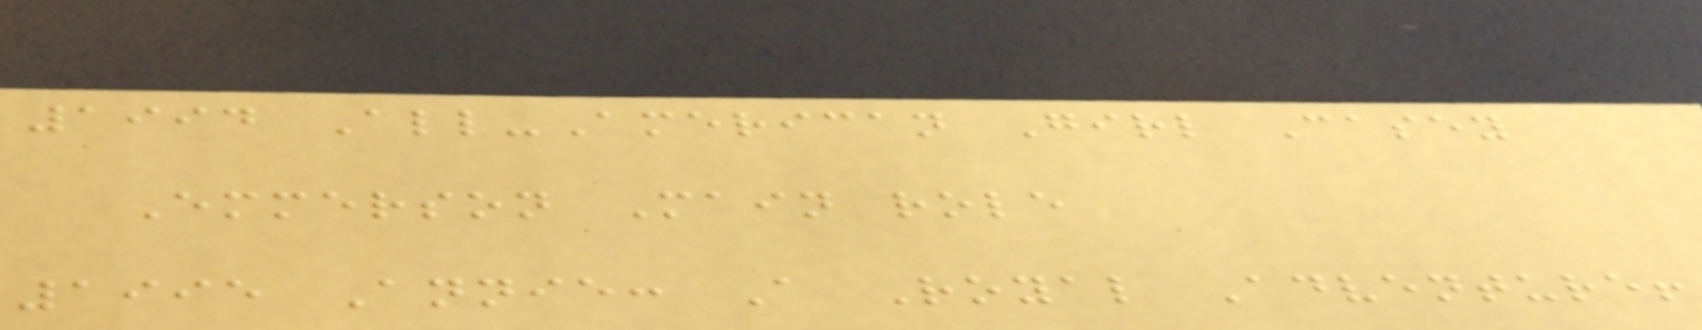1994 All-American Girl Casey
Emmerson Main role
1995 Annie: A Royal Adventure!
